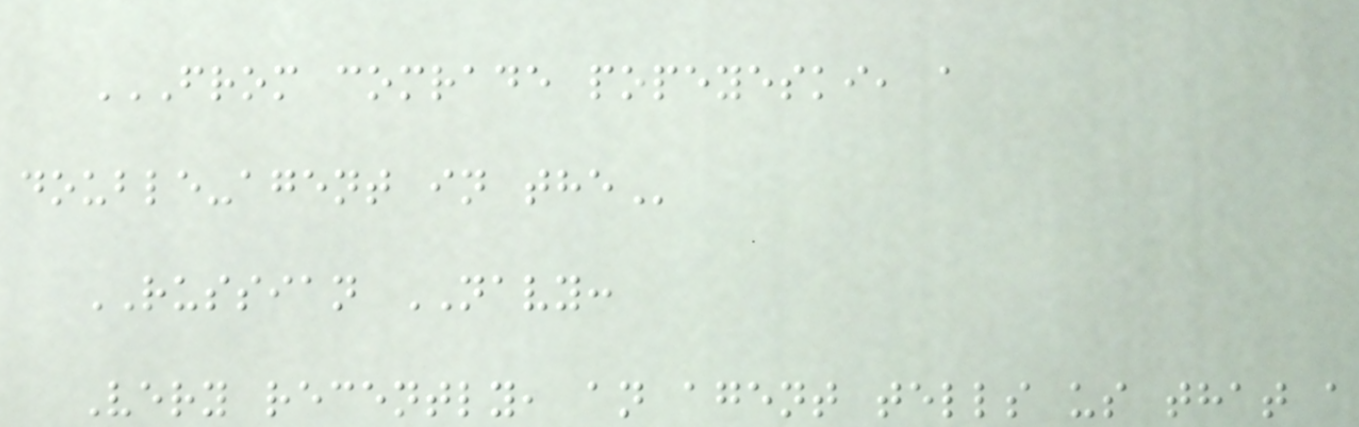FROM COMRADE POPEYESKI, A
DOUBLE-AGENT IN THE
RUSSIAN NAVY:
Very recently, an agent tells us that a
